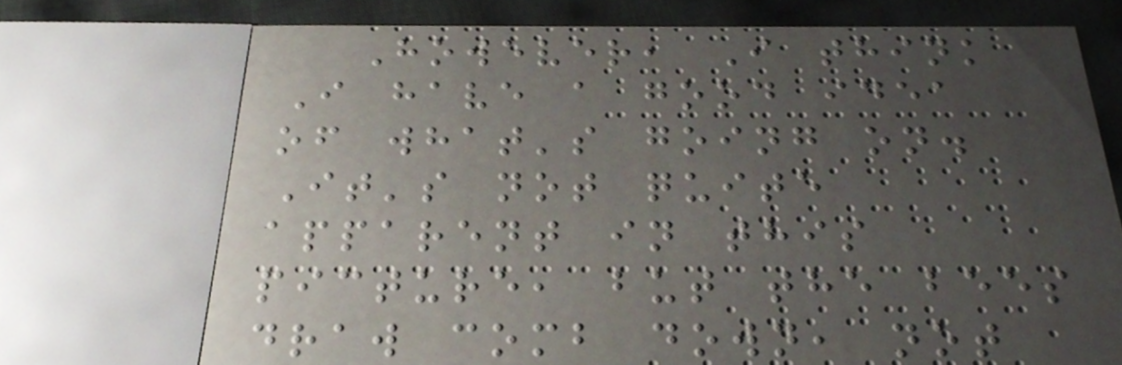However, I think
I have a good idea
of what's going on.
It's not quite
apparent in this
picture, but the bees
draw comb down, not
